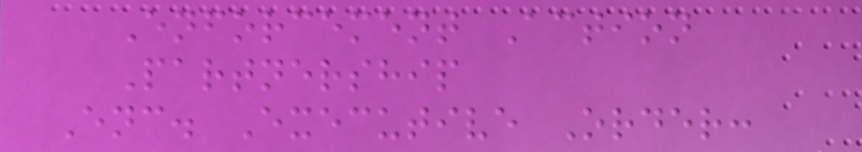Enforcement Action
Partnership
Enc. Executive Order:
